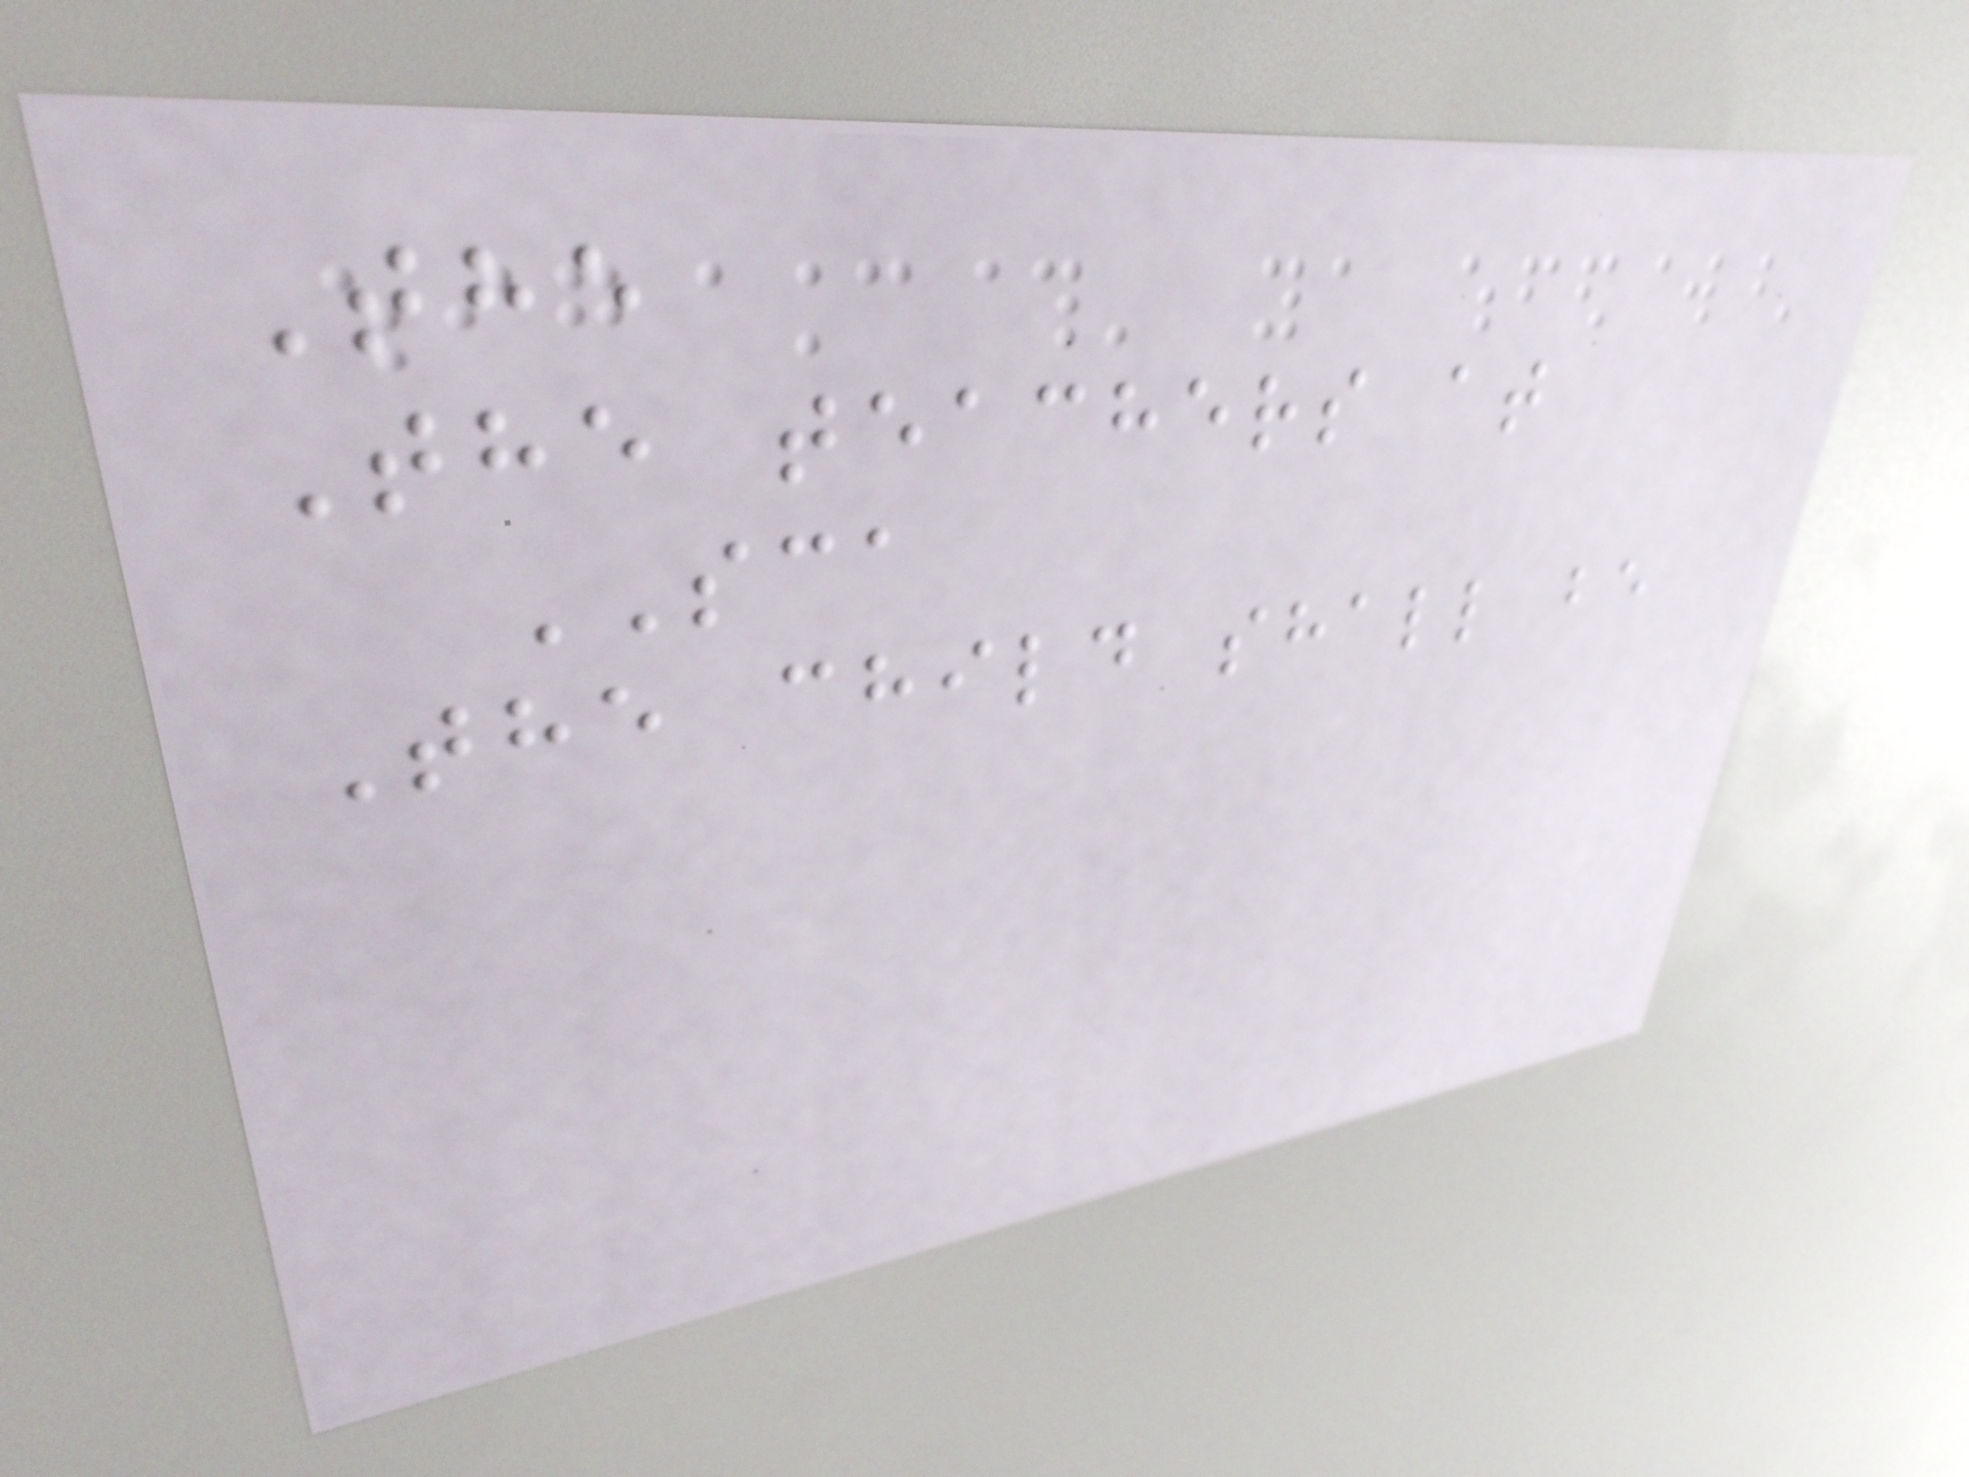The
The teachers at
SCA
The child shall be
